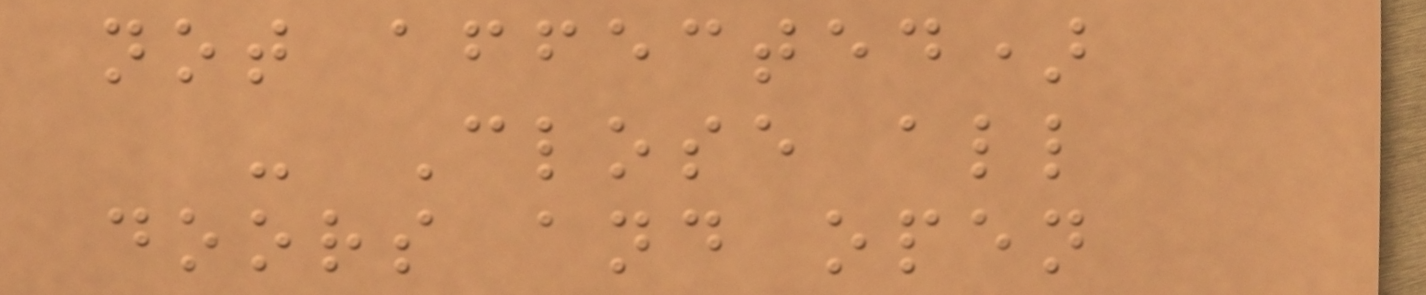not affected)
- Close all
doors and open
